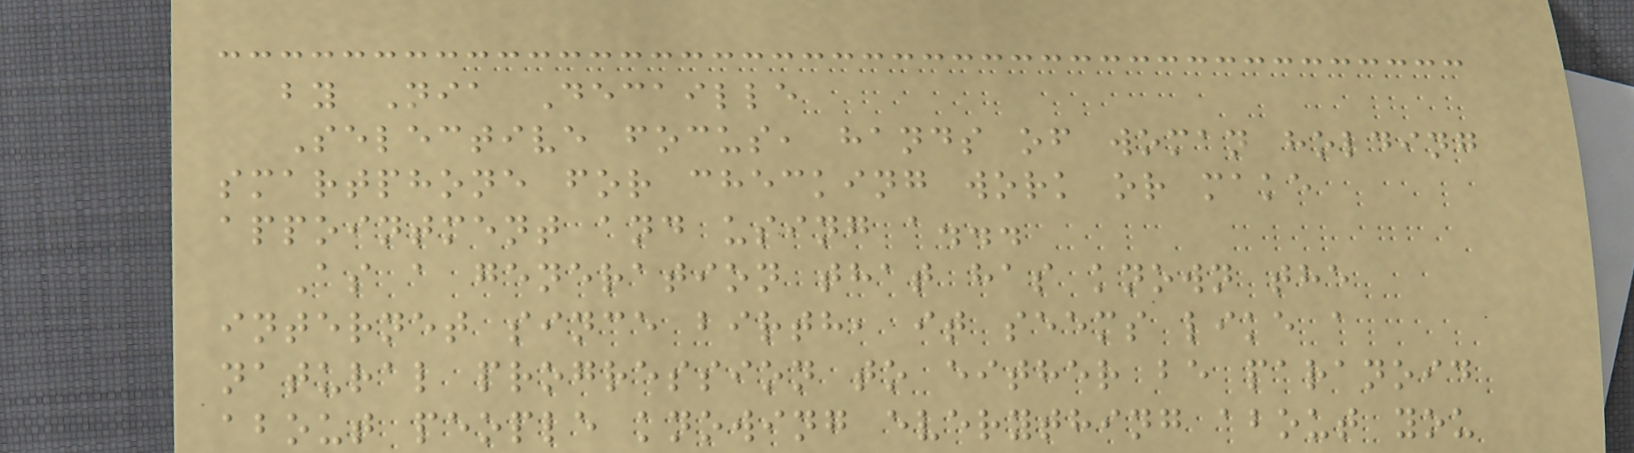by Nia Decaille
Selective focus, hands of woman holding
smartphone for checking work or make
appointment and using a...
As a generation that has known the
internet since birth, it seems like a
natural progression to either be paranoid
about people knowing everything about you
